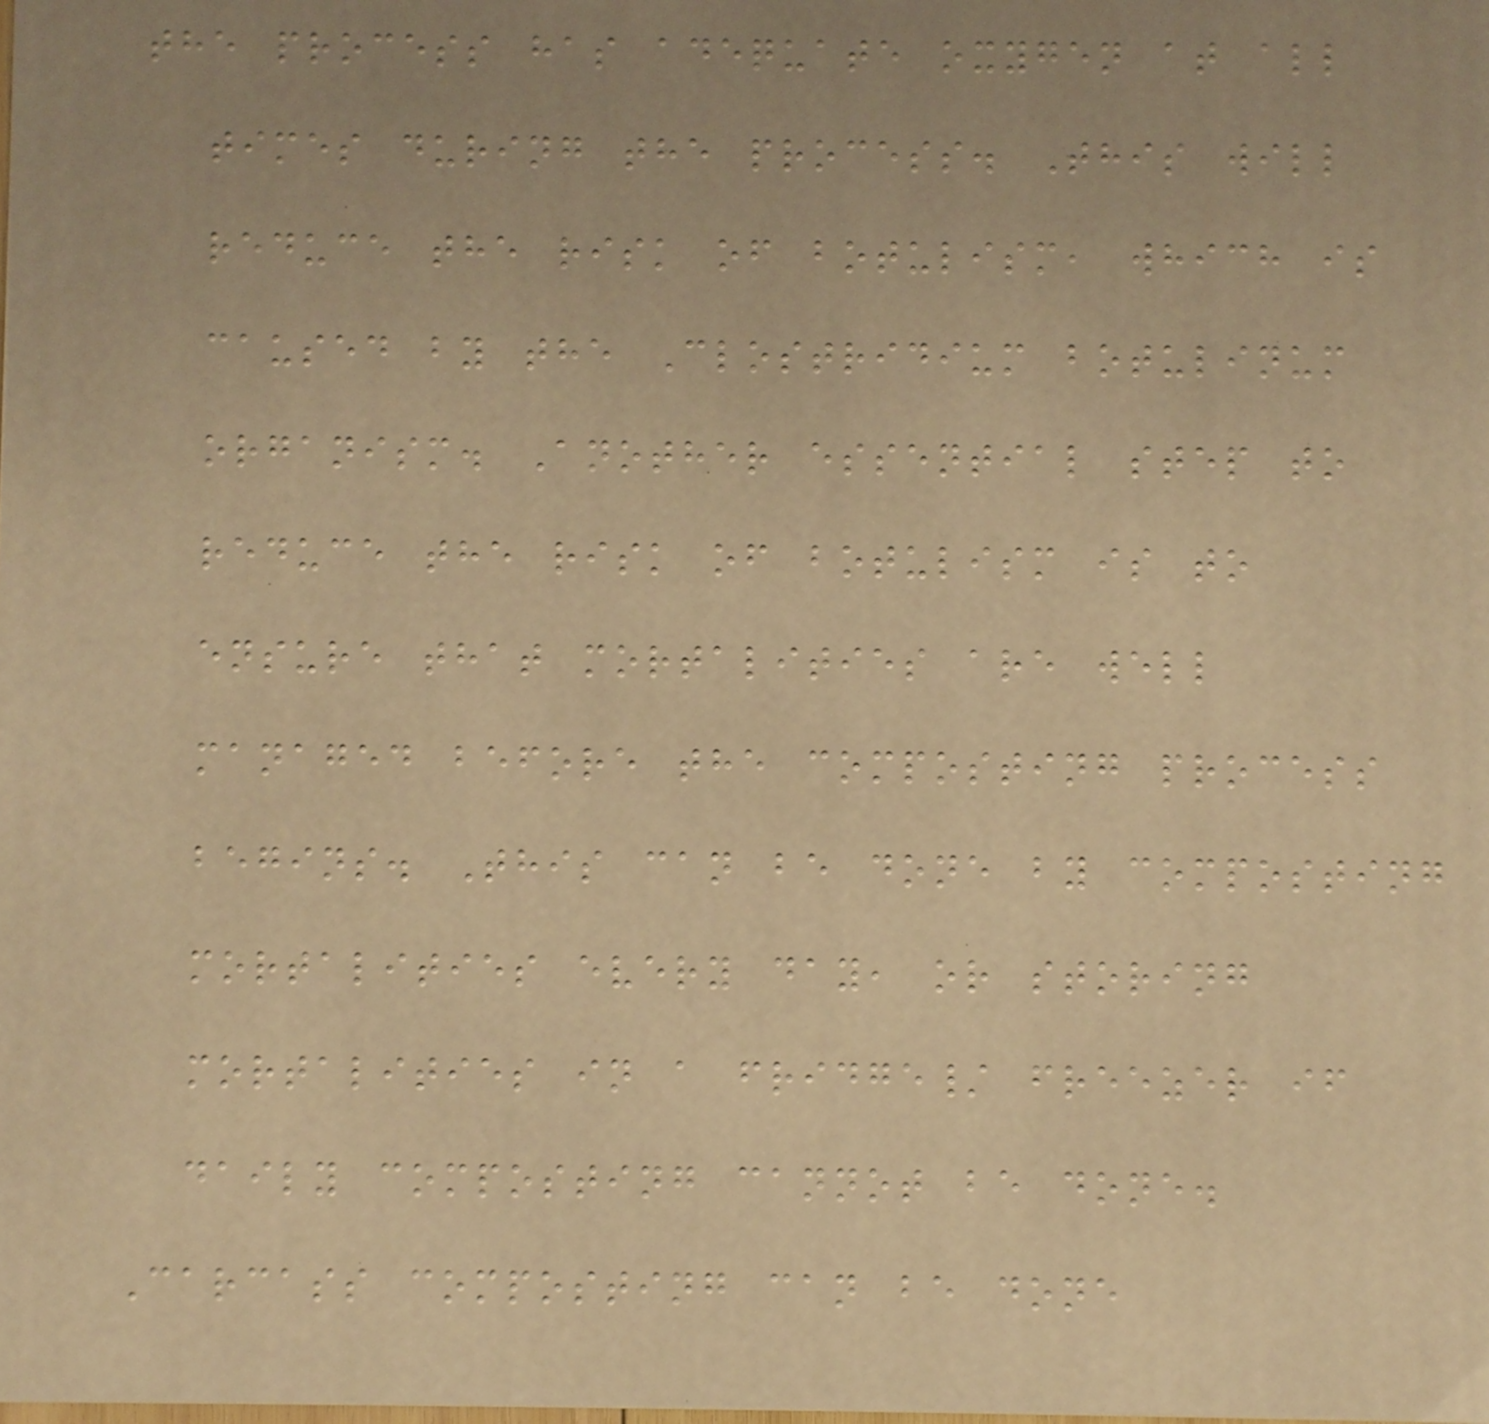the process has adequate oxygen at all
times during the process. This will
reduce the risk of botulism, which is
caused by the Clostridium botulinum
organism. Another essential step to
reduce the risk of botulism is to
ensure that mortalities are well
managed before the composting process
begins. This can be done by composting
mortalities every day, or storing
mortalities in a fridge/ freezer if
daily composting cannot be done.
Carcass composting can be done
